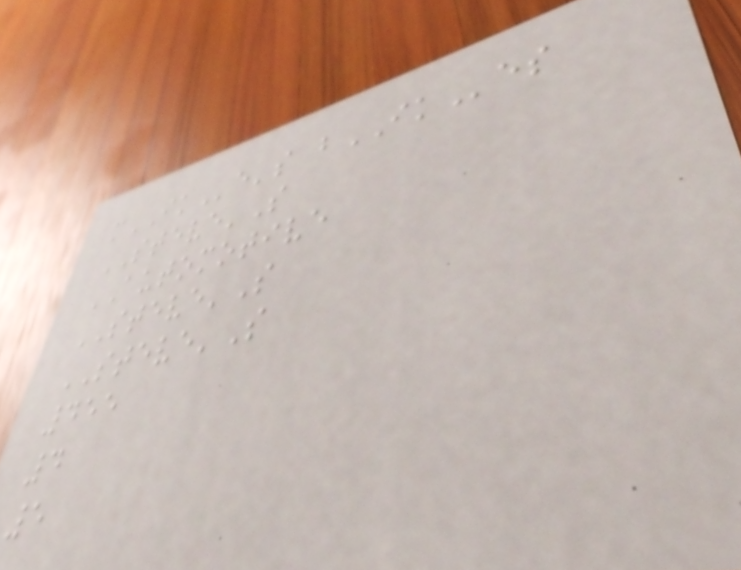mIKe's bIKes
STEVE'S
AUTOMOTIVE
STEVE'S
STEVE'S
455
4
5
